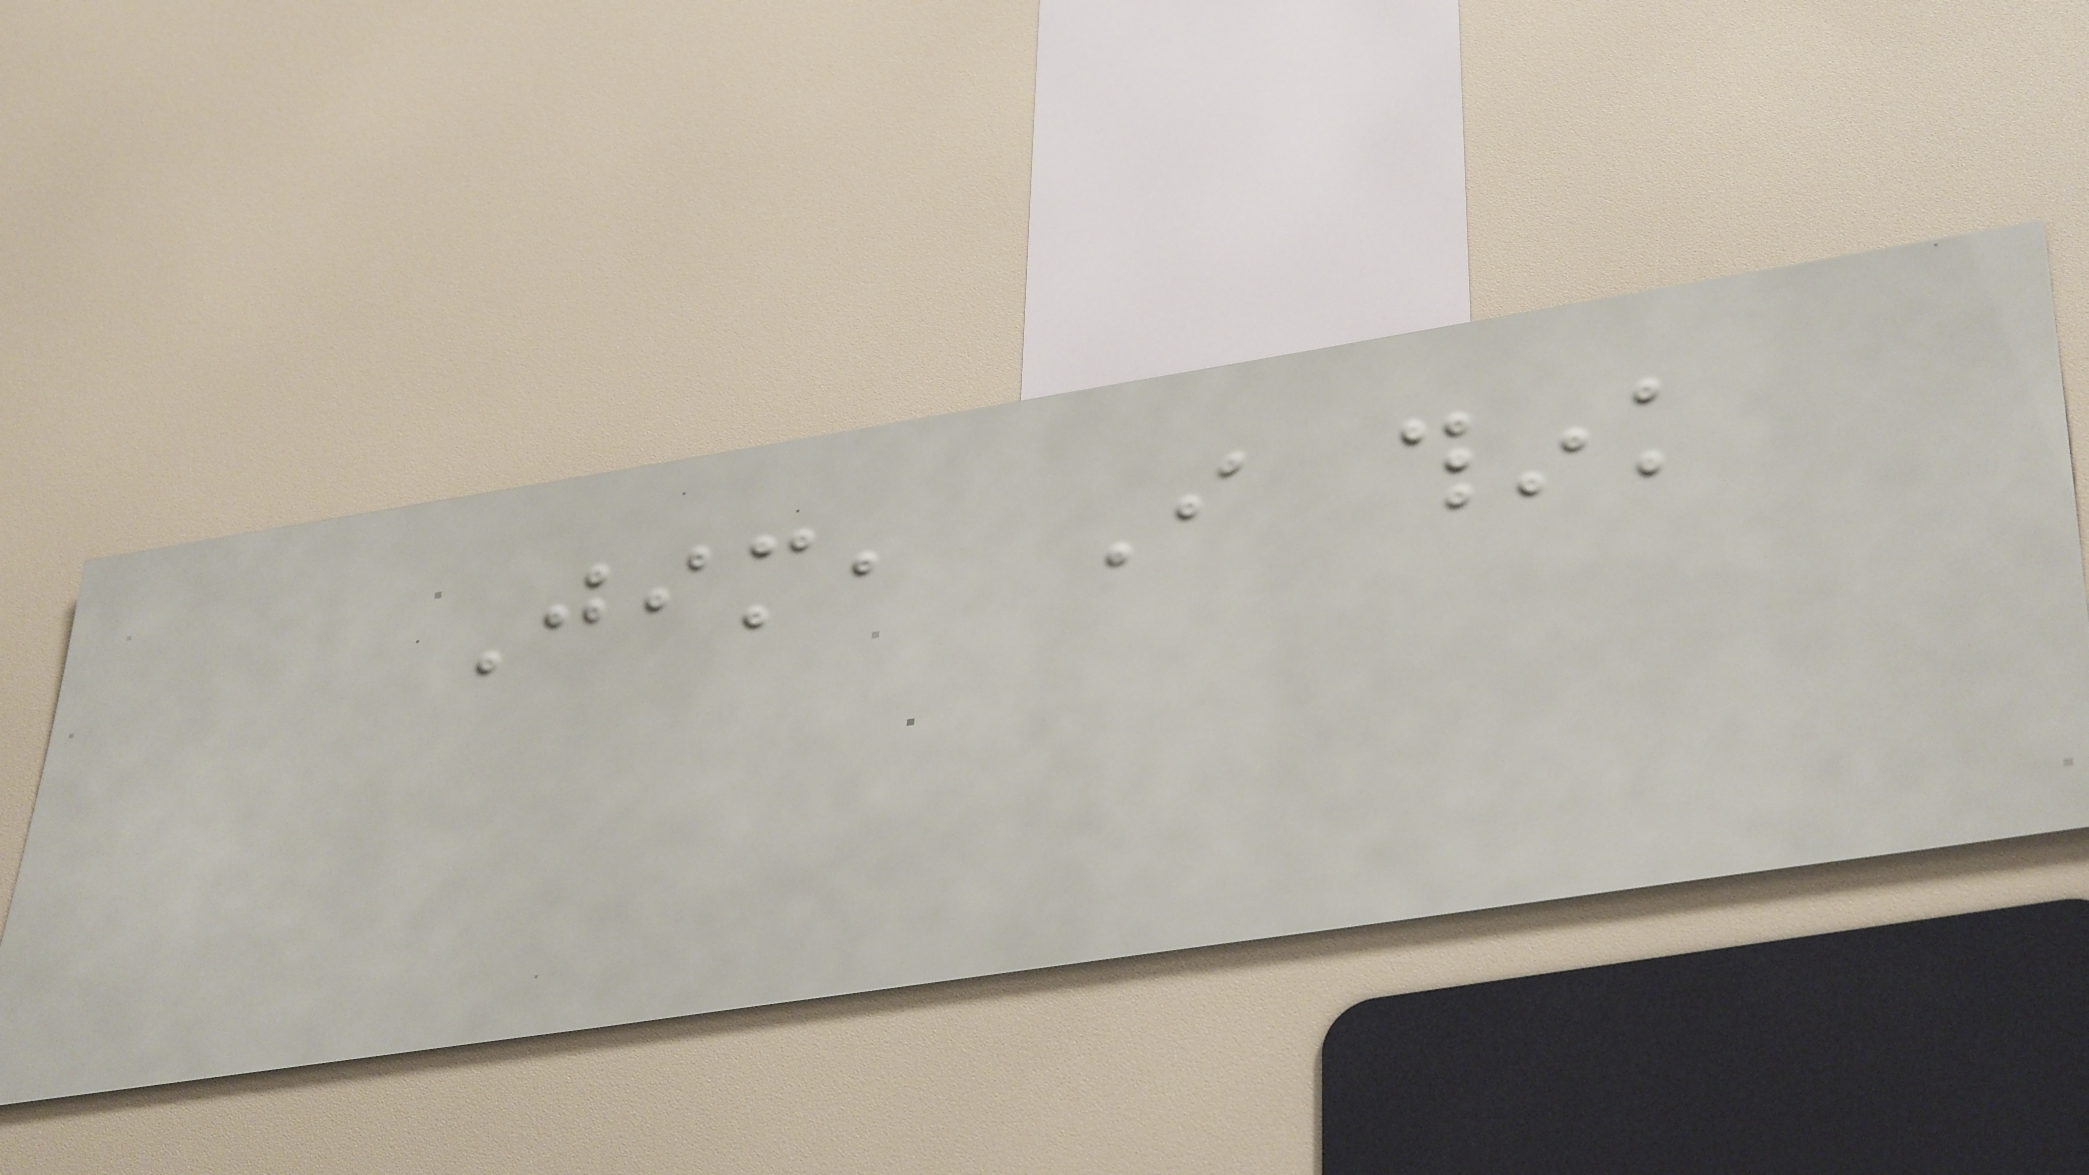Jim, I think
